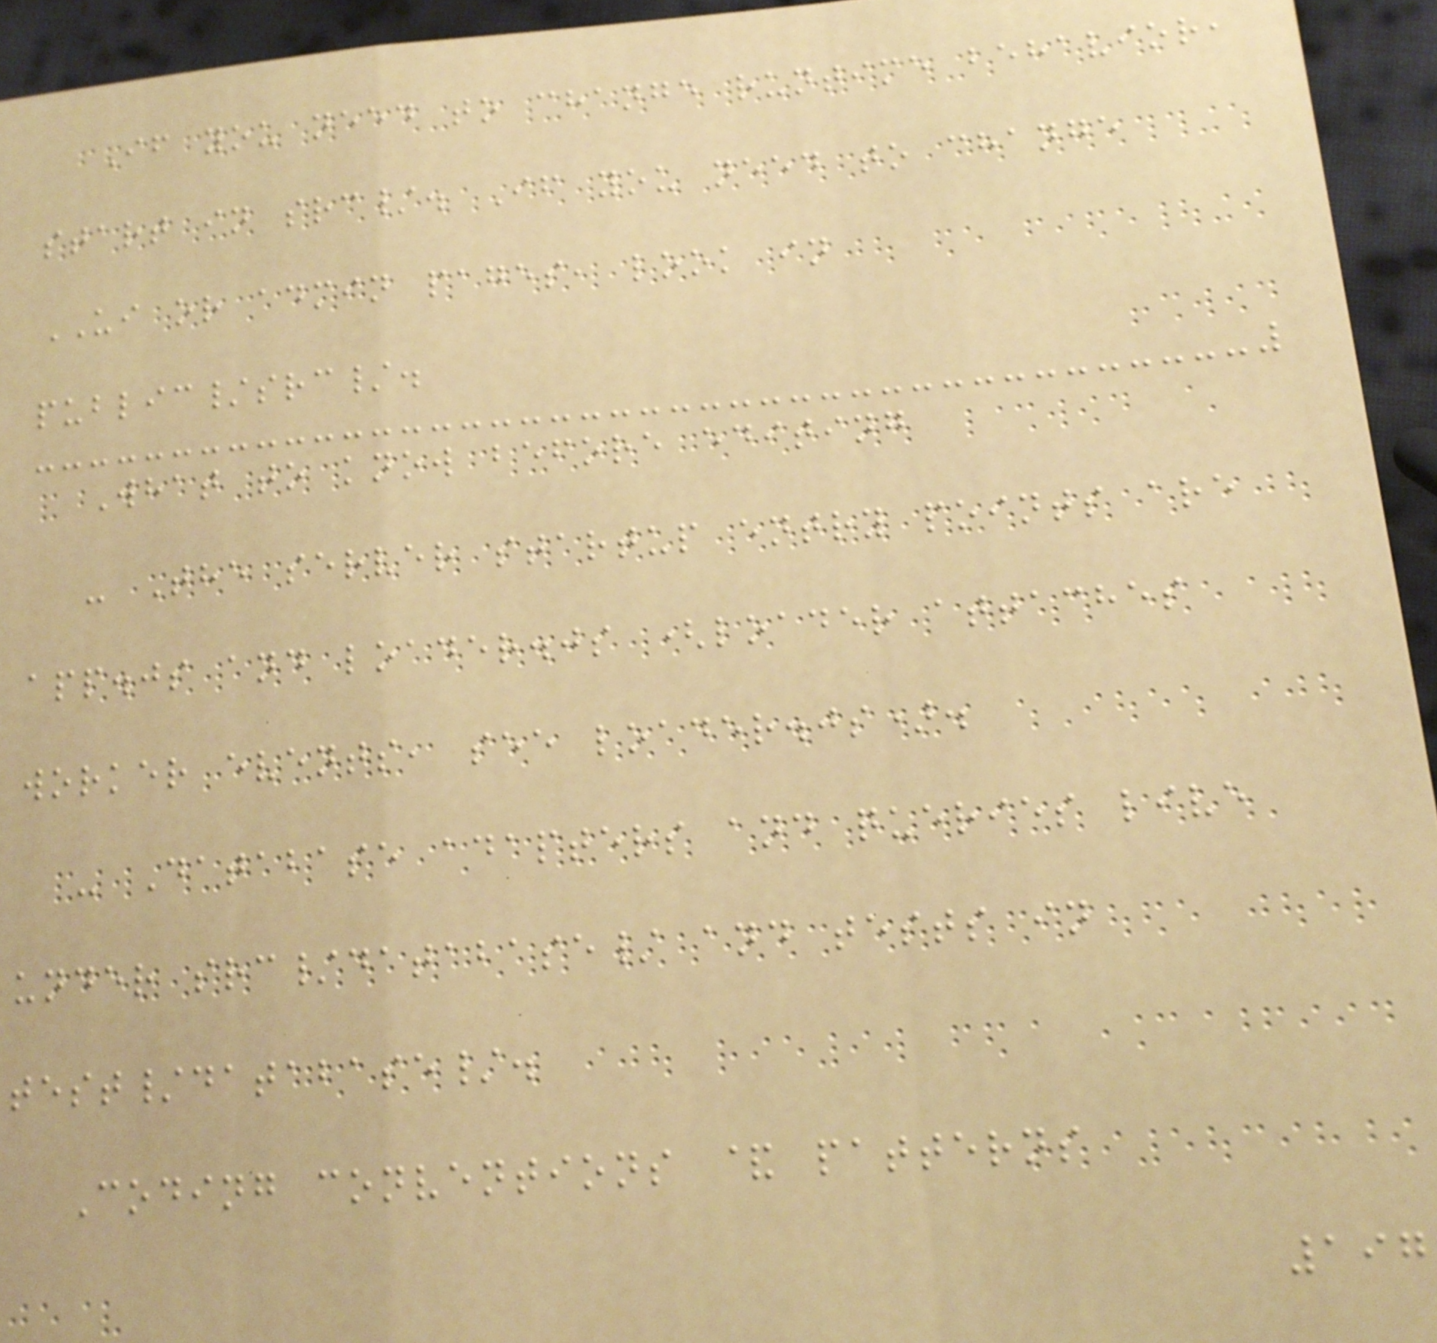If you need to change runtime behavior,
start in src/. If you need to change
UI or admin pages, look in
public/src/.
What to know before editing
- The server startup entry points are
app.js and loader.js (loader attaches
worker events, see loader.js).
- Database adapters and queries live
under src/database/ and tests in
test/database/.
Coding conventions & patterns
197
